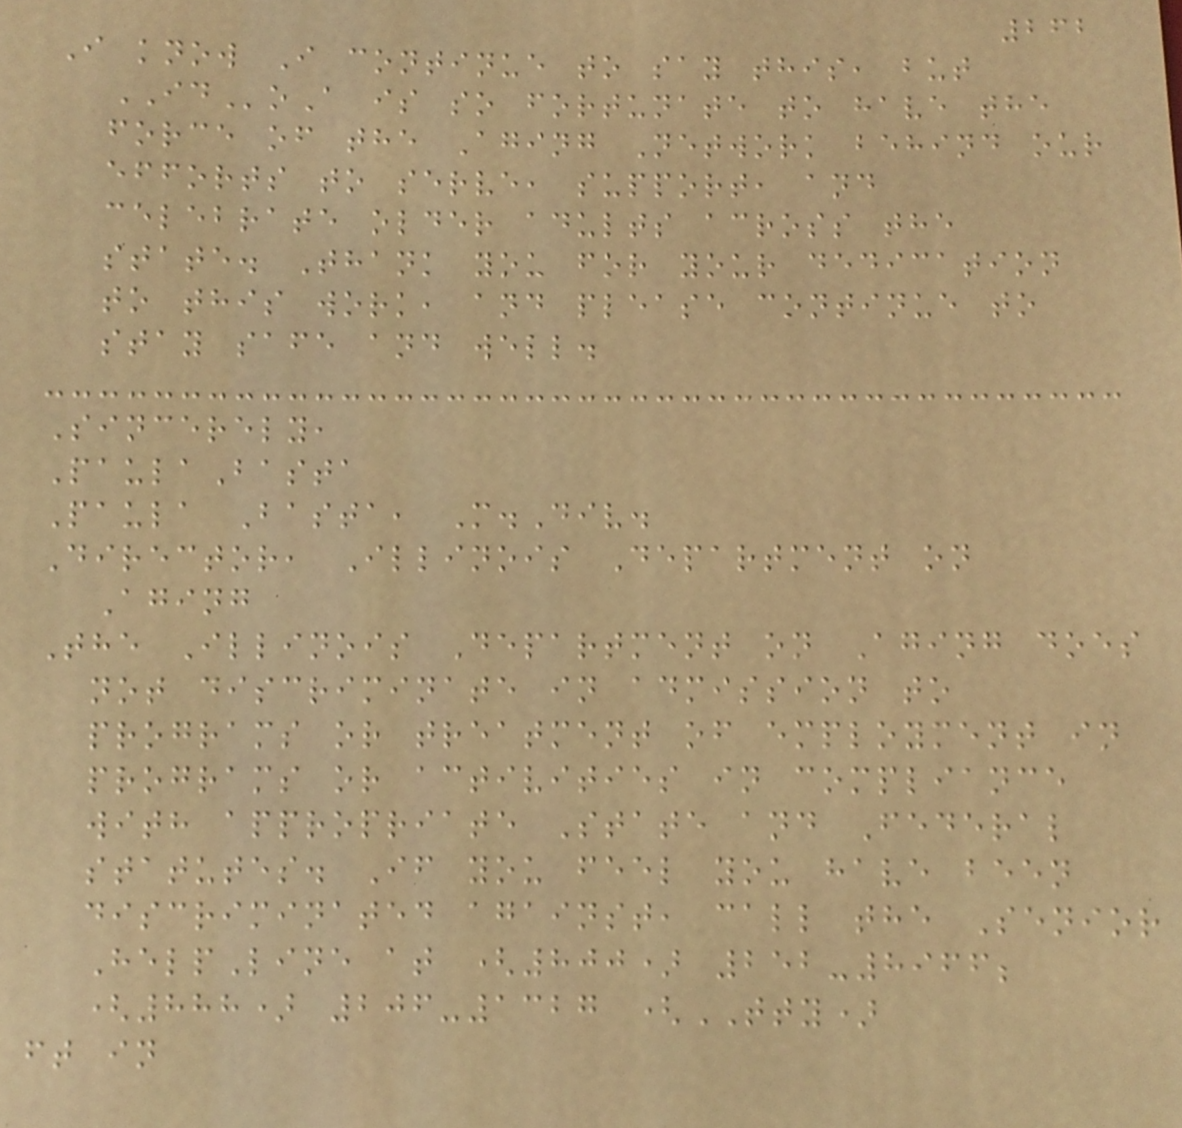262
I know I continue to say this, but
IDoA is so fortunate to have the
force of the Aging Network behind our
efforts to serve, support, and
celebrate older adults across the
state. Thank you for your dedication
to this work, and please continue to
stay safe and well.
Sincerely,
PaulaBasta
Paula Basta, M.Div.
Director, Illinois Department on
Aging
The Illinois Department on Aging does
not discriminate in admission to
programs or treatment of employment in
programs or activities in compliance
with appropriate State and Federal
statutes. If you feel you have been
discriminated against, call the Senior
HelpLine at (800) 252-8966;
(888) 206-1327 (TTY)
ft in
